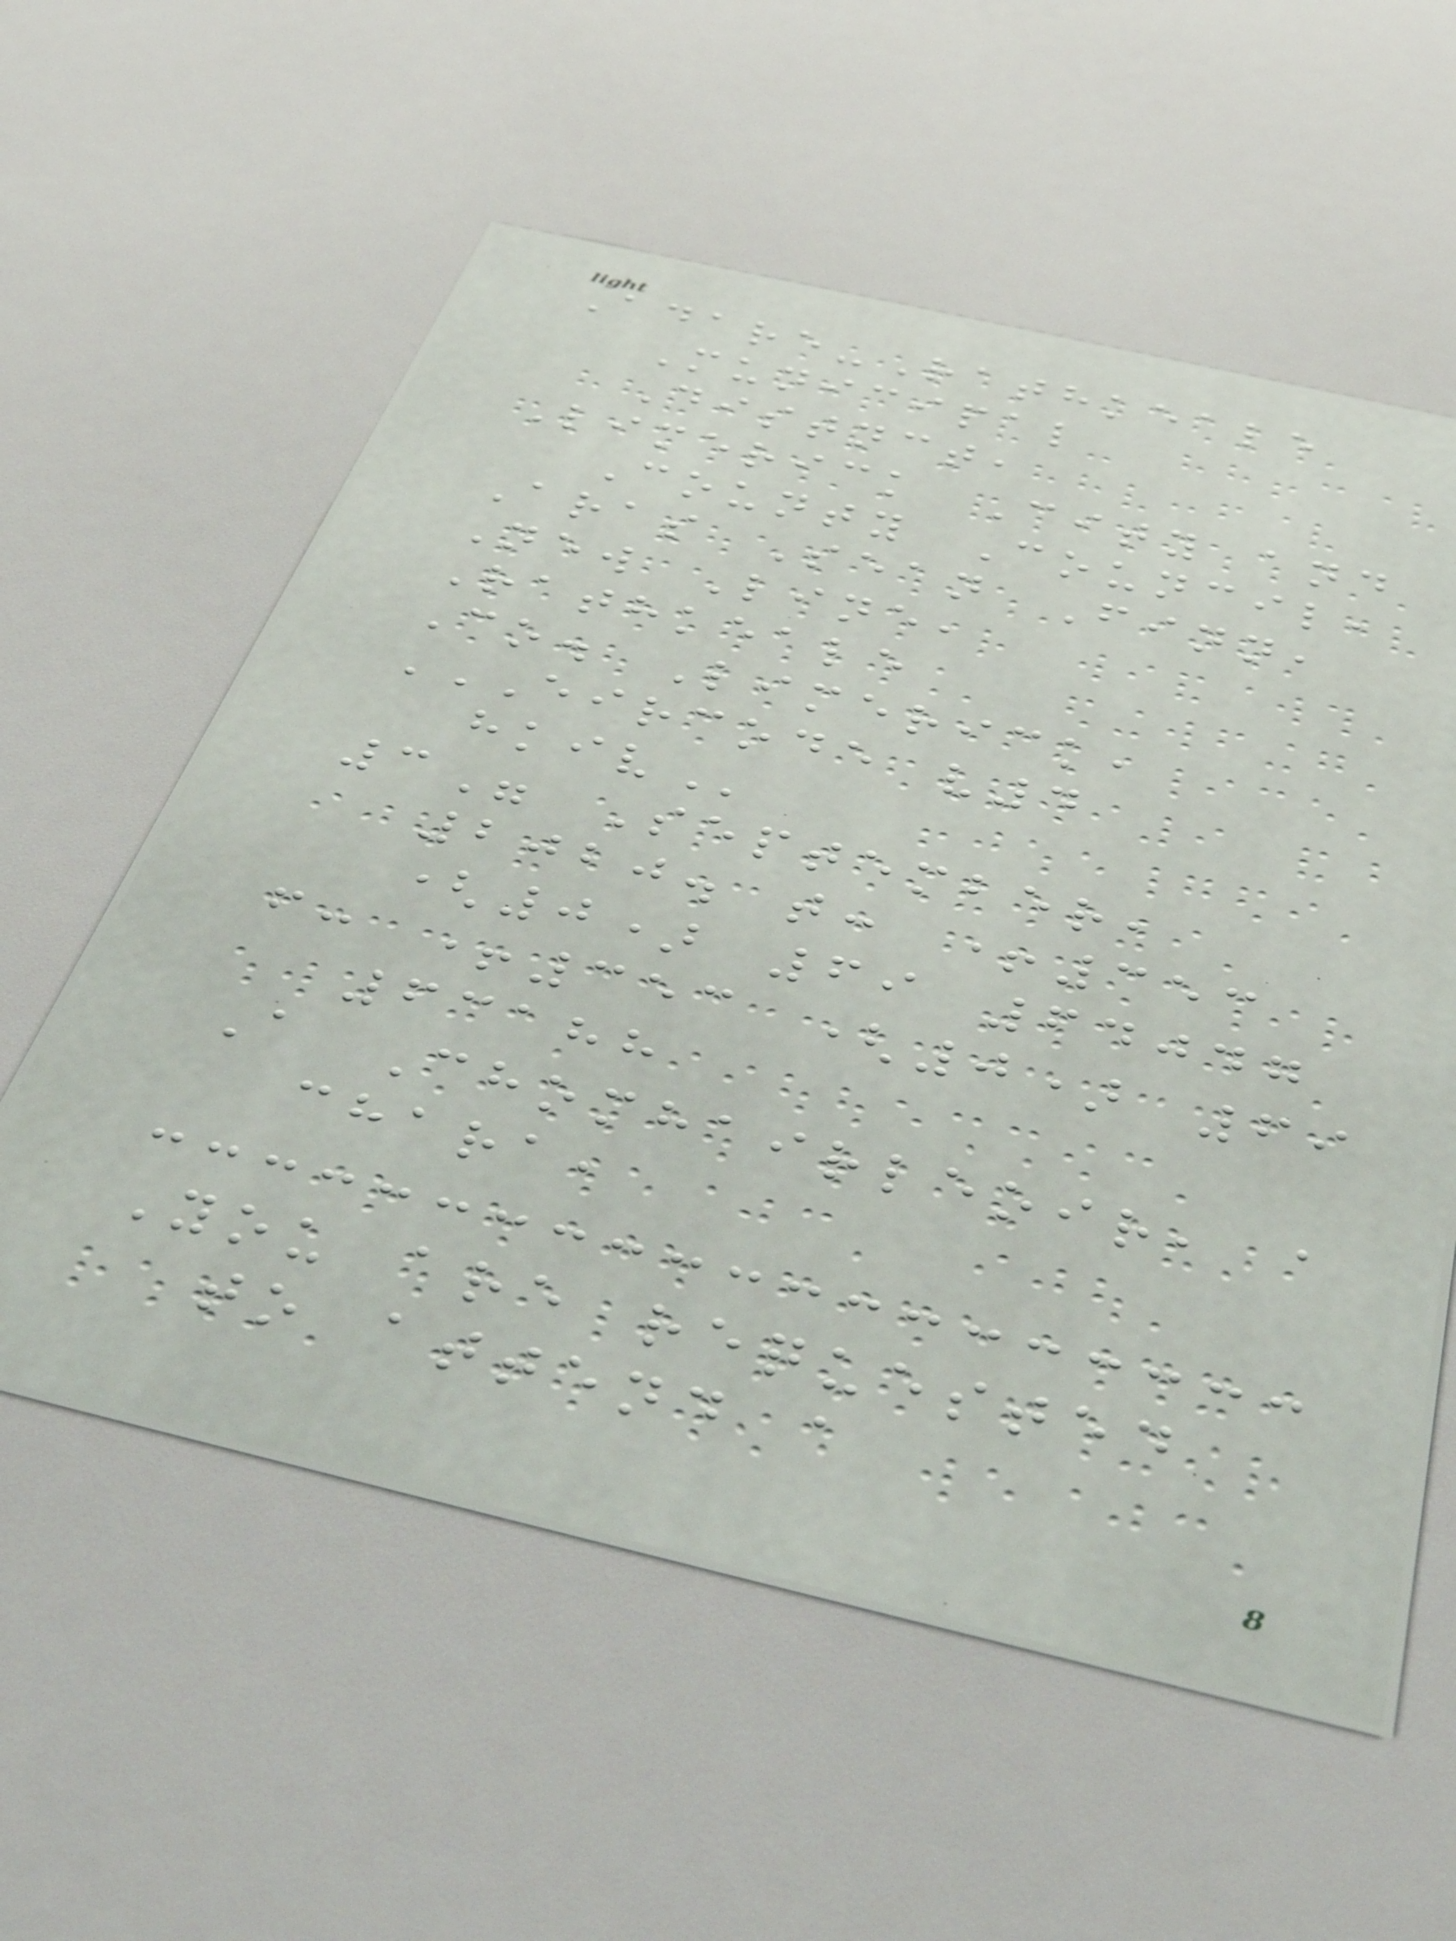Adare-Rathkeale
Municipal
Distnct,
Limerick City and
County Council,
Aras Sean Finn,
New Line,
Rathkeale
Co. Limerick,
EIRCODE V4
HKIV
3" September,
2020. t: +353
(0) 69 64047
f: +353 (0) 69
63188
A Chomhairleoir, a
chara,
You are requested
to attend a
